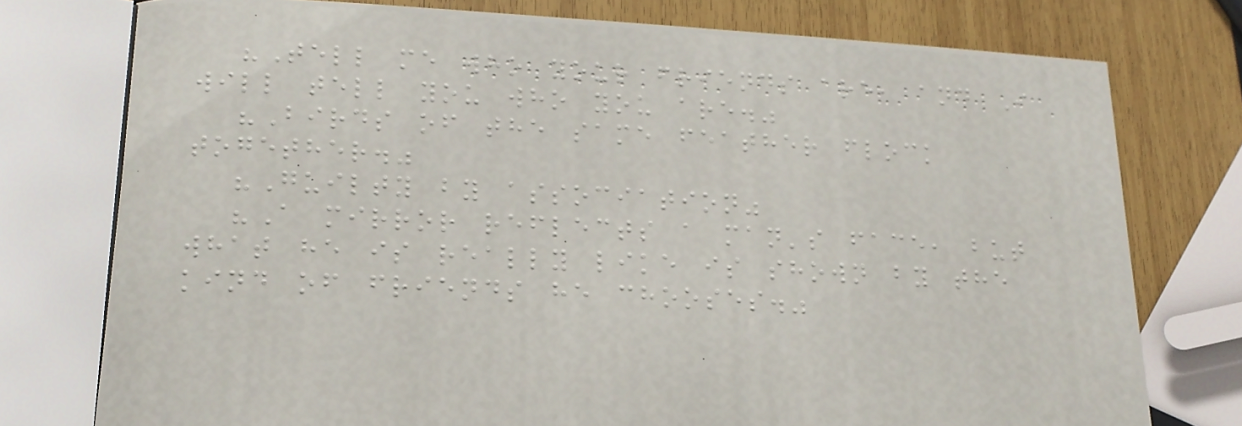"Tell me who your friends are, and I
will tell you who you are."
"Birds of the same feather flock
together."
"Guilty by association"
"A mirror reflects a man's face, but
what he is really like is shown by the
kind of friends he chooses."
